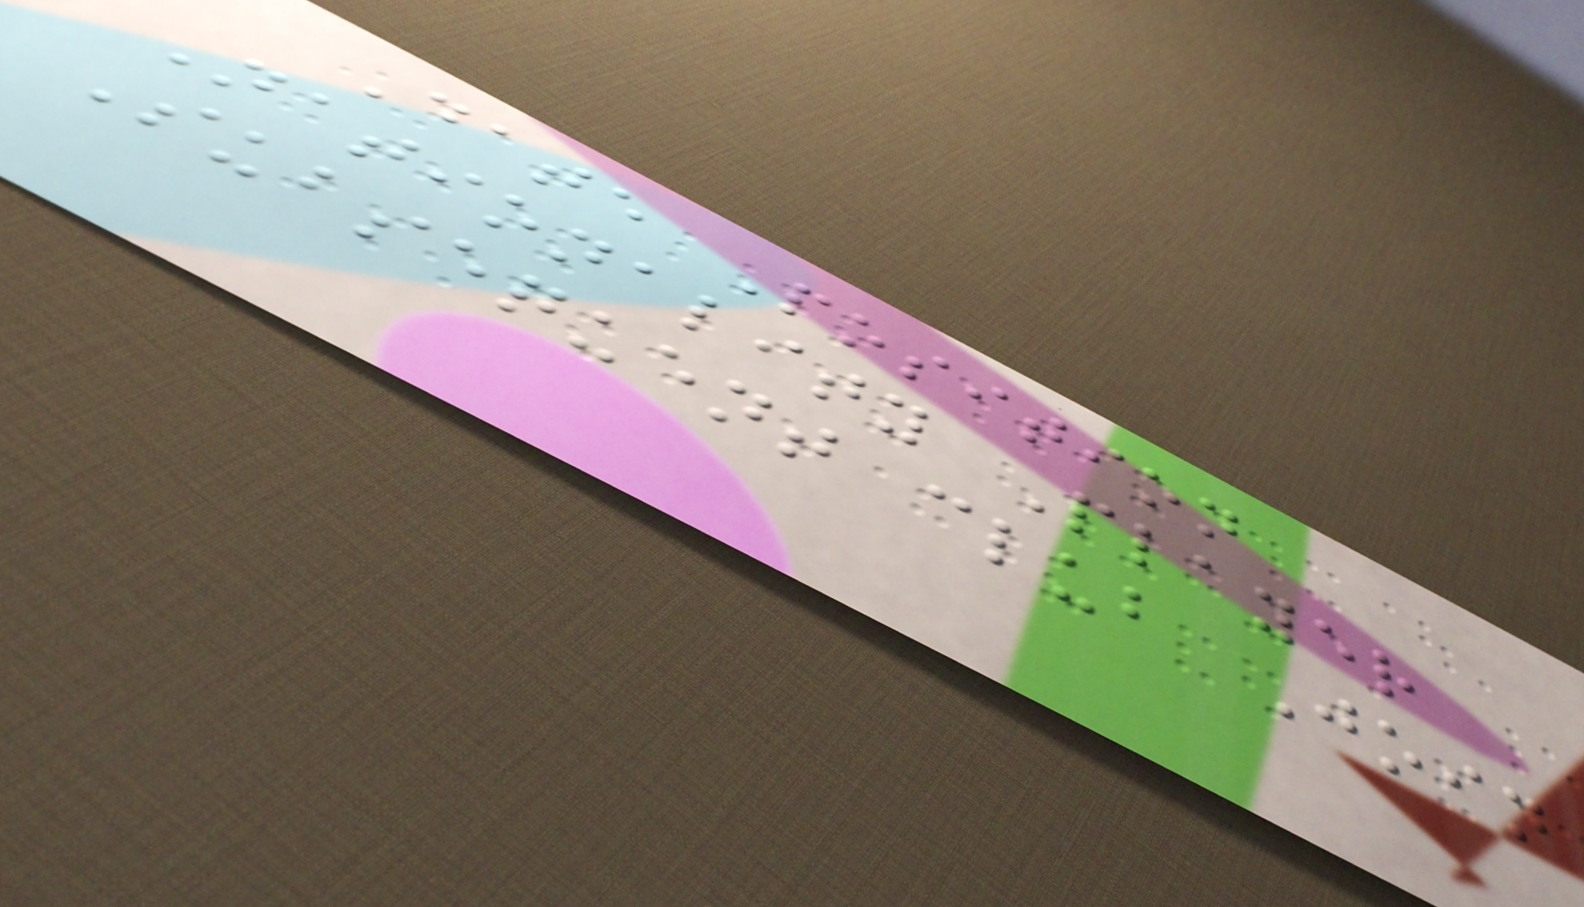Date Position
Nationality Player
Subsequent club Join
